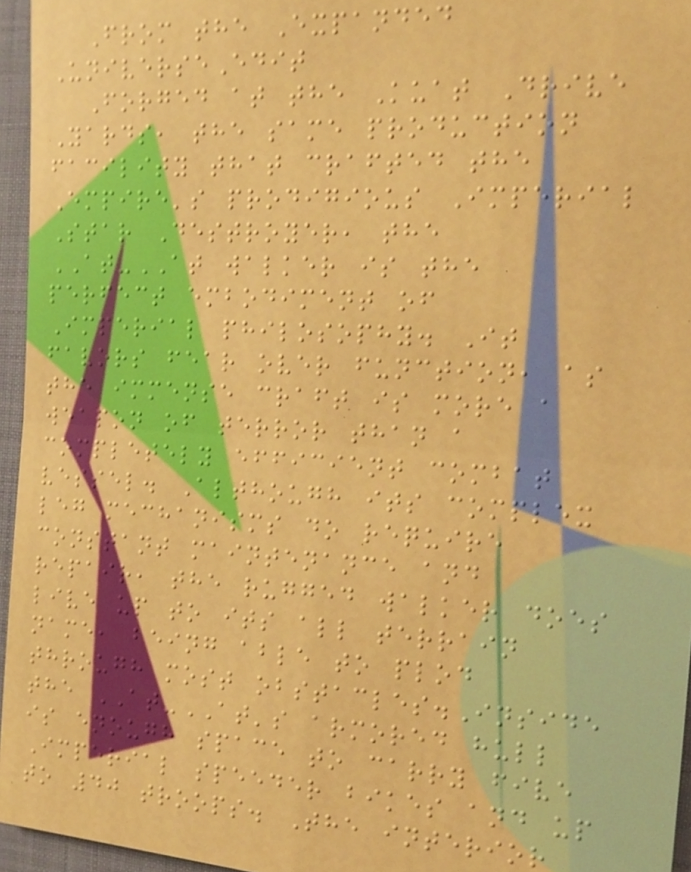From the Expanded
UniverseEdit
Forged at the Kuat Drive
Yards, the same production
facility that crafted the
Empire's prodigious Imperial
Star Destroyer, the
AT-AT walker is the
perfect embodiment of
Imperial philosophy. It
favors fear over function, as
the immense craft is more a
weapon of terror than a
completely efficient combat
vessel. Although its complex
leg mechanisms do require
constant maintenance and
repair, the rugged walker does
live up to its all terrain
name, being able to plod
through most obstacles.Inside
the AT-AT's armored hull
is enough space to carry five
Imperial speeder bikes and up
to 40 troops. The interior
